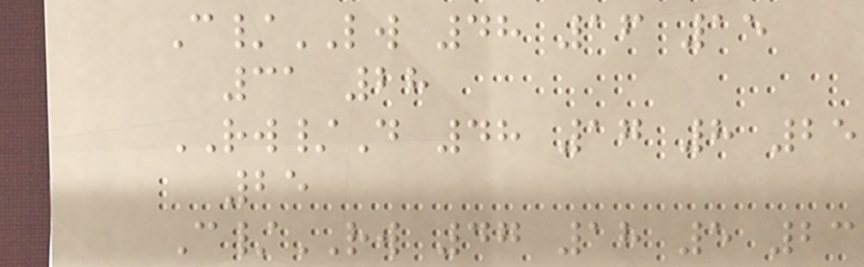C/LW 48 16 15
31 28
RW/D 48 17 8 25
25
C/RW 47 18 5 23
